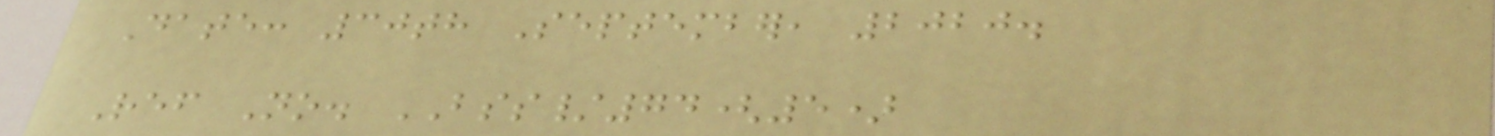Date: 30th September, 2020.
Ref No. BSS/74(5)
